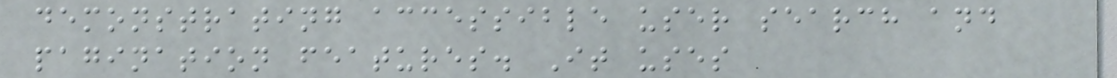demonstrating accessible user search and
pagination features. It uses
